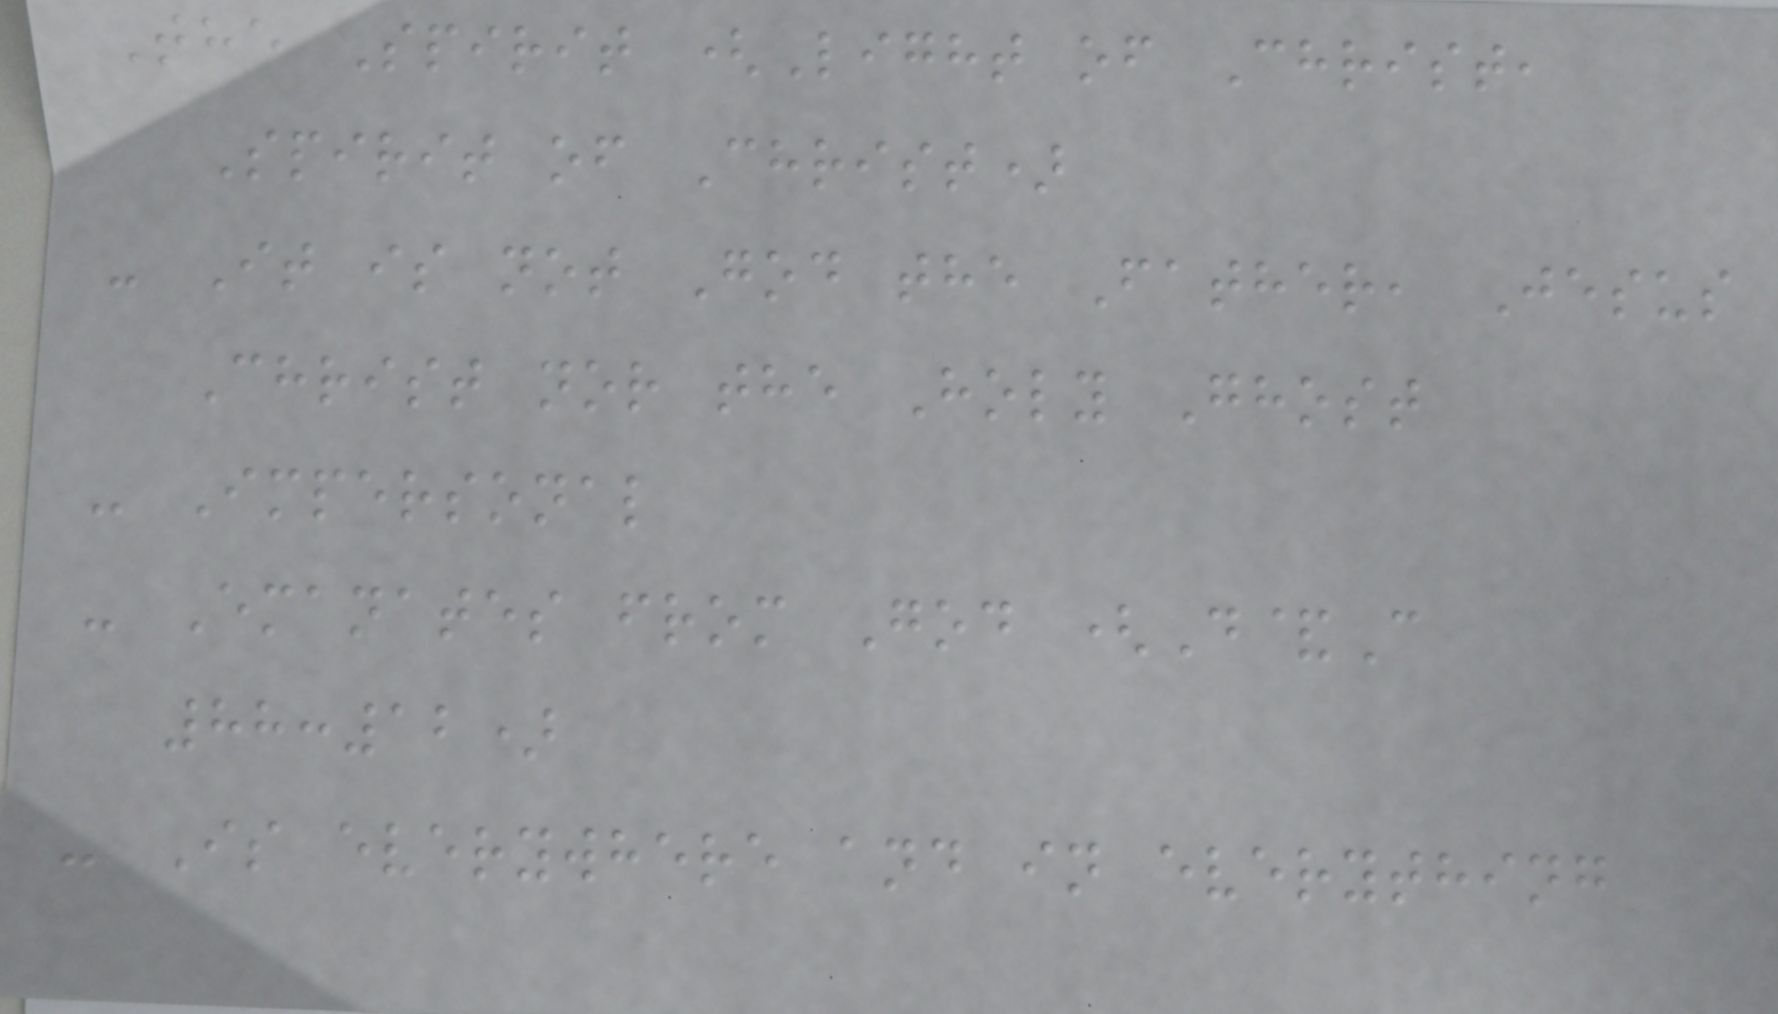The Spirit (Light of Christ,
Spirit of Christ)
- It is not God the Father, Jesus
Christ nor the Holy Ghost
- Impersonal
- Emanates from God (D&C
88:12)
- Is everywhere and in everything
